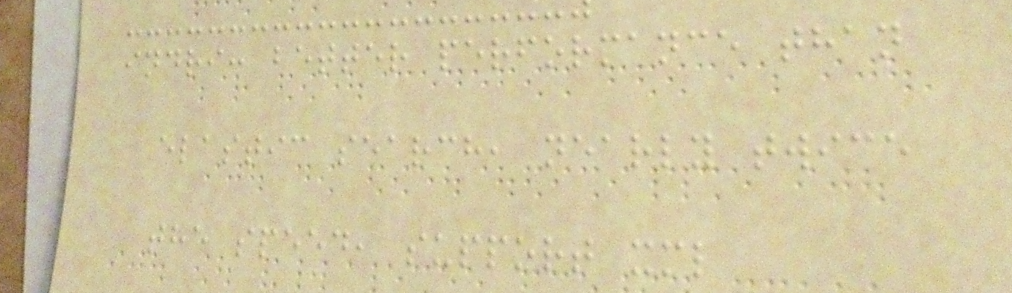indri: better performance than
elastic search, nearly twice
the speed, support xml
